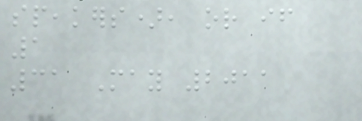speakers), or if
1
31 May 2011
